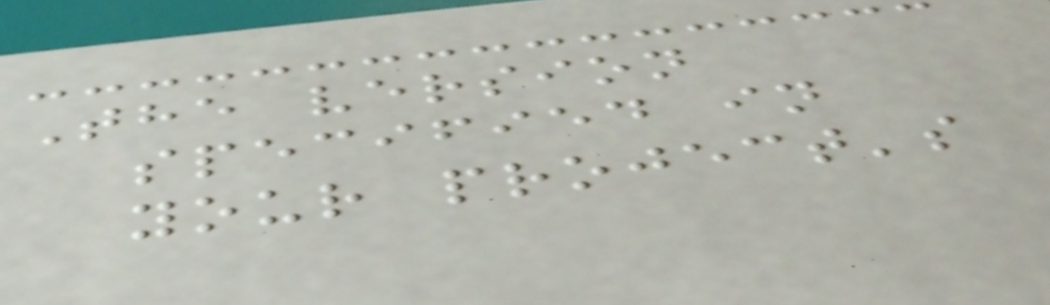The version
specified in
your project's
